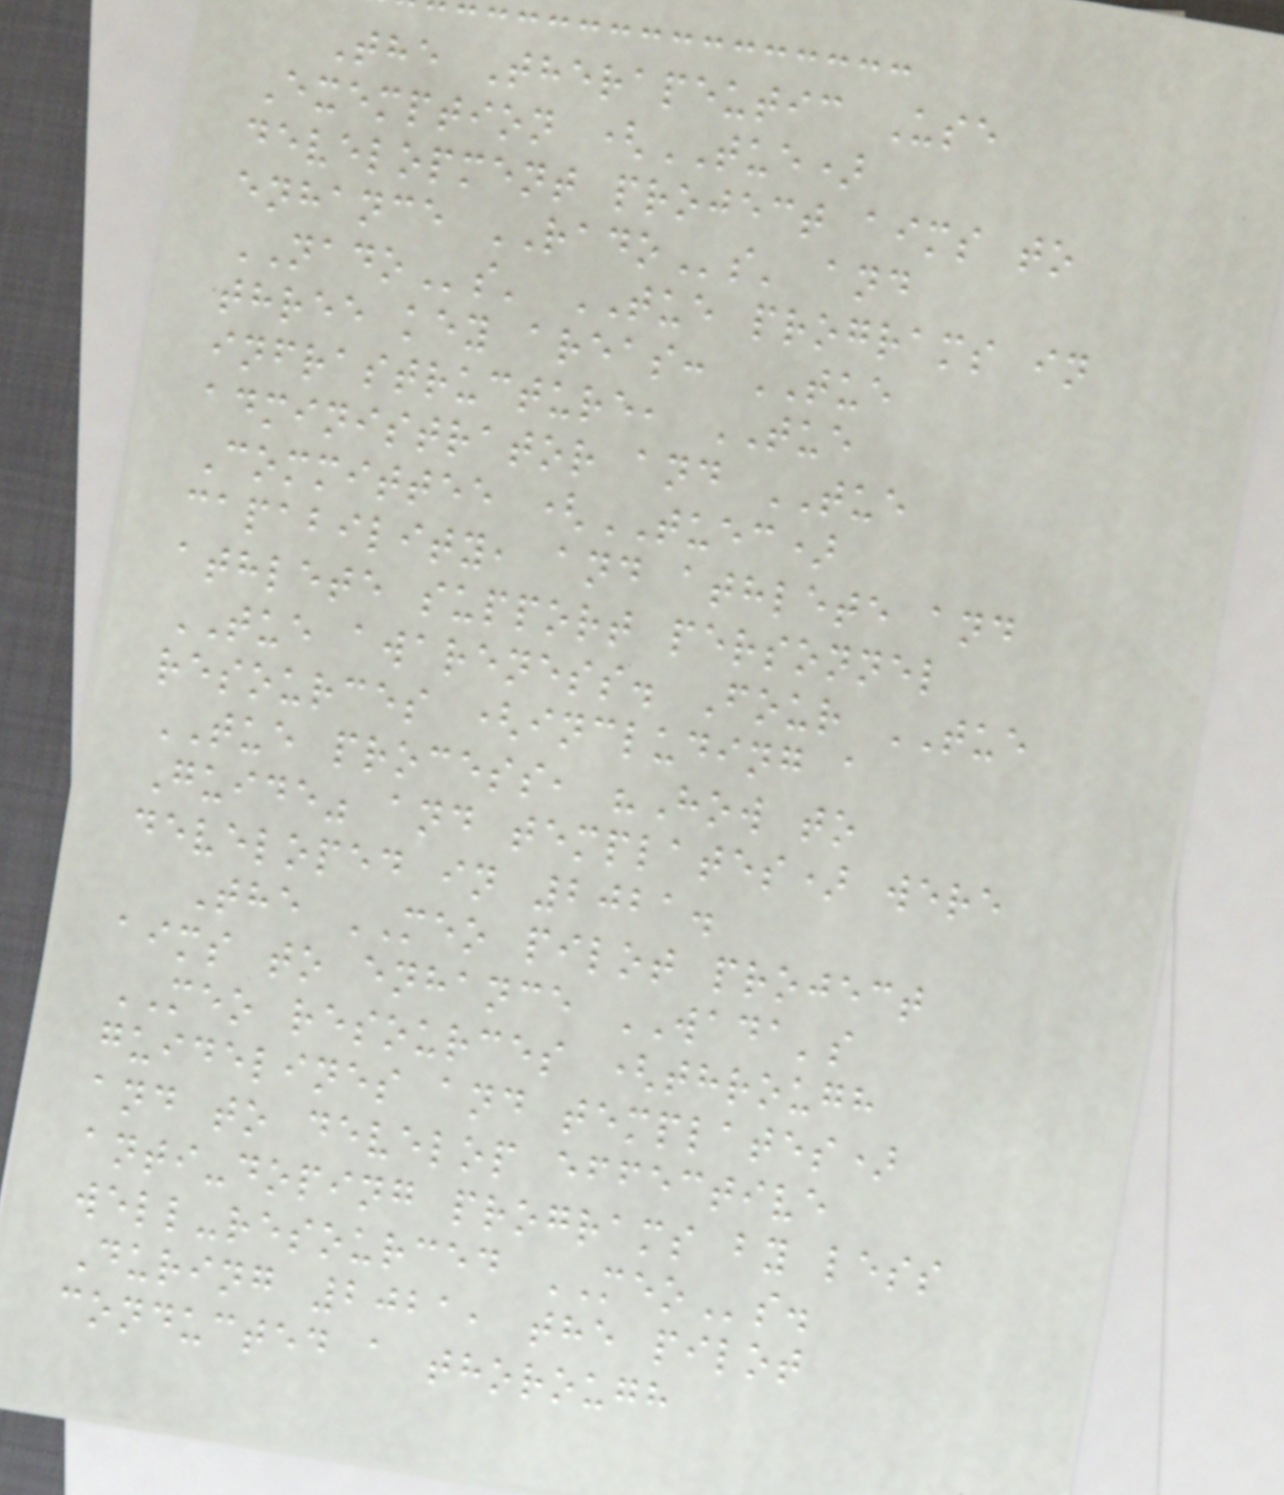The Therapeutic Use
Exemption (TUE)
development project aims to
enhance RADOs' and
NADOs' TUE programs in
three key areas: TUE
infrastructure, TUE
administrator and TUE
Committee (TUEC)
capability, and athlete and
athlete support personnel
TUE awareness. Four TUE
resources (including a
TUE process, "How to
Guide" and templates) were
developed in 2021.
The MEO pilot project
aims to enhance WADA's
MEO resources (through
guidelines and templates)
and to develop effective
anti-doping programs by less
well-resourced MEOs.
During 2021, the pilot
conducted a thorough
